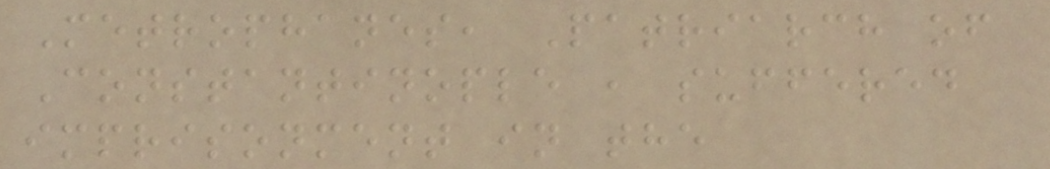Metrophanes, Patriarch of
Constantinople , suffered
imprisonment in the
